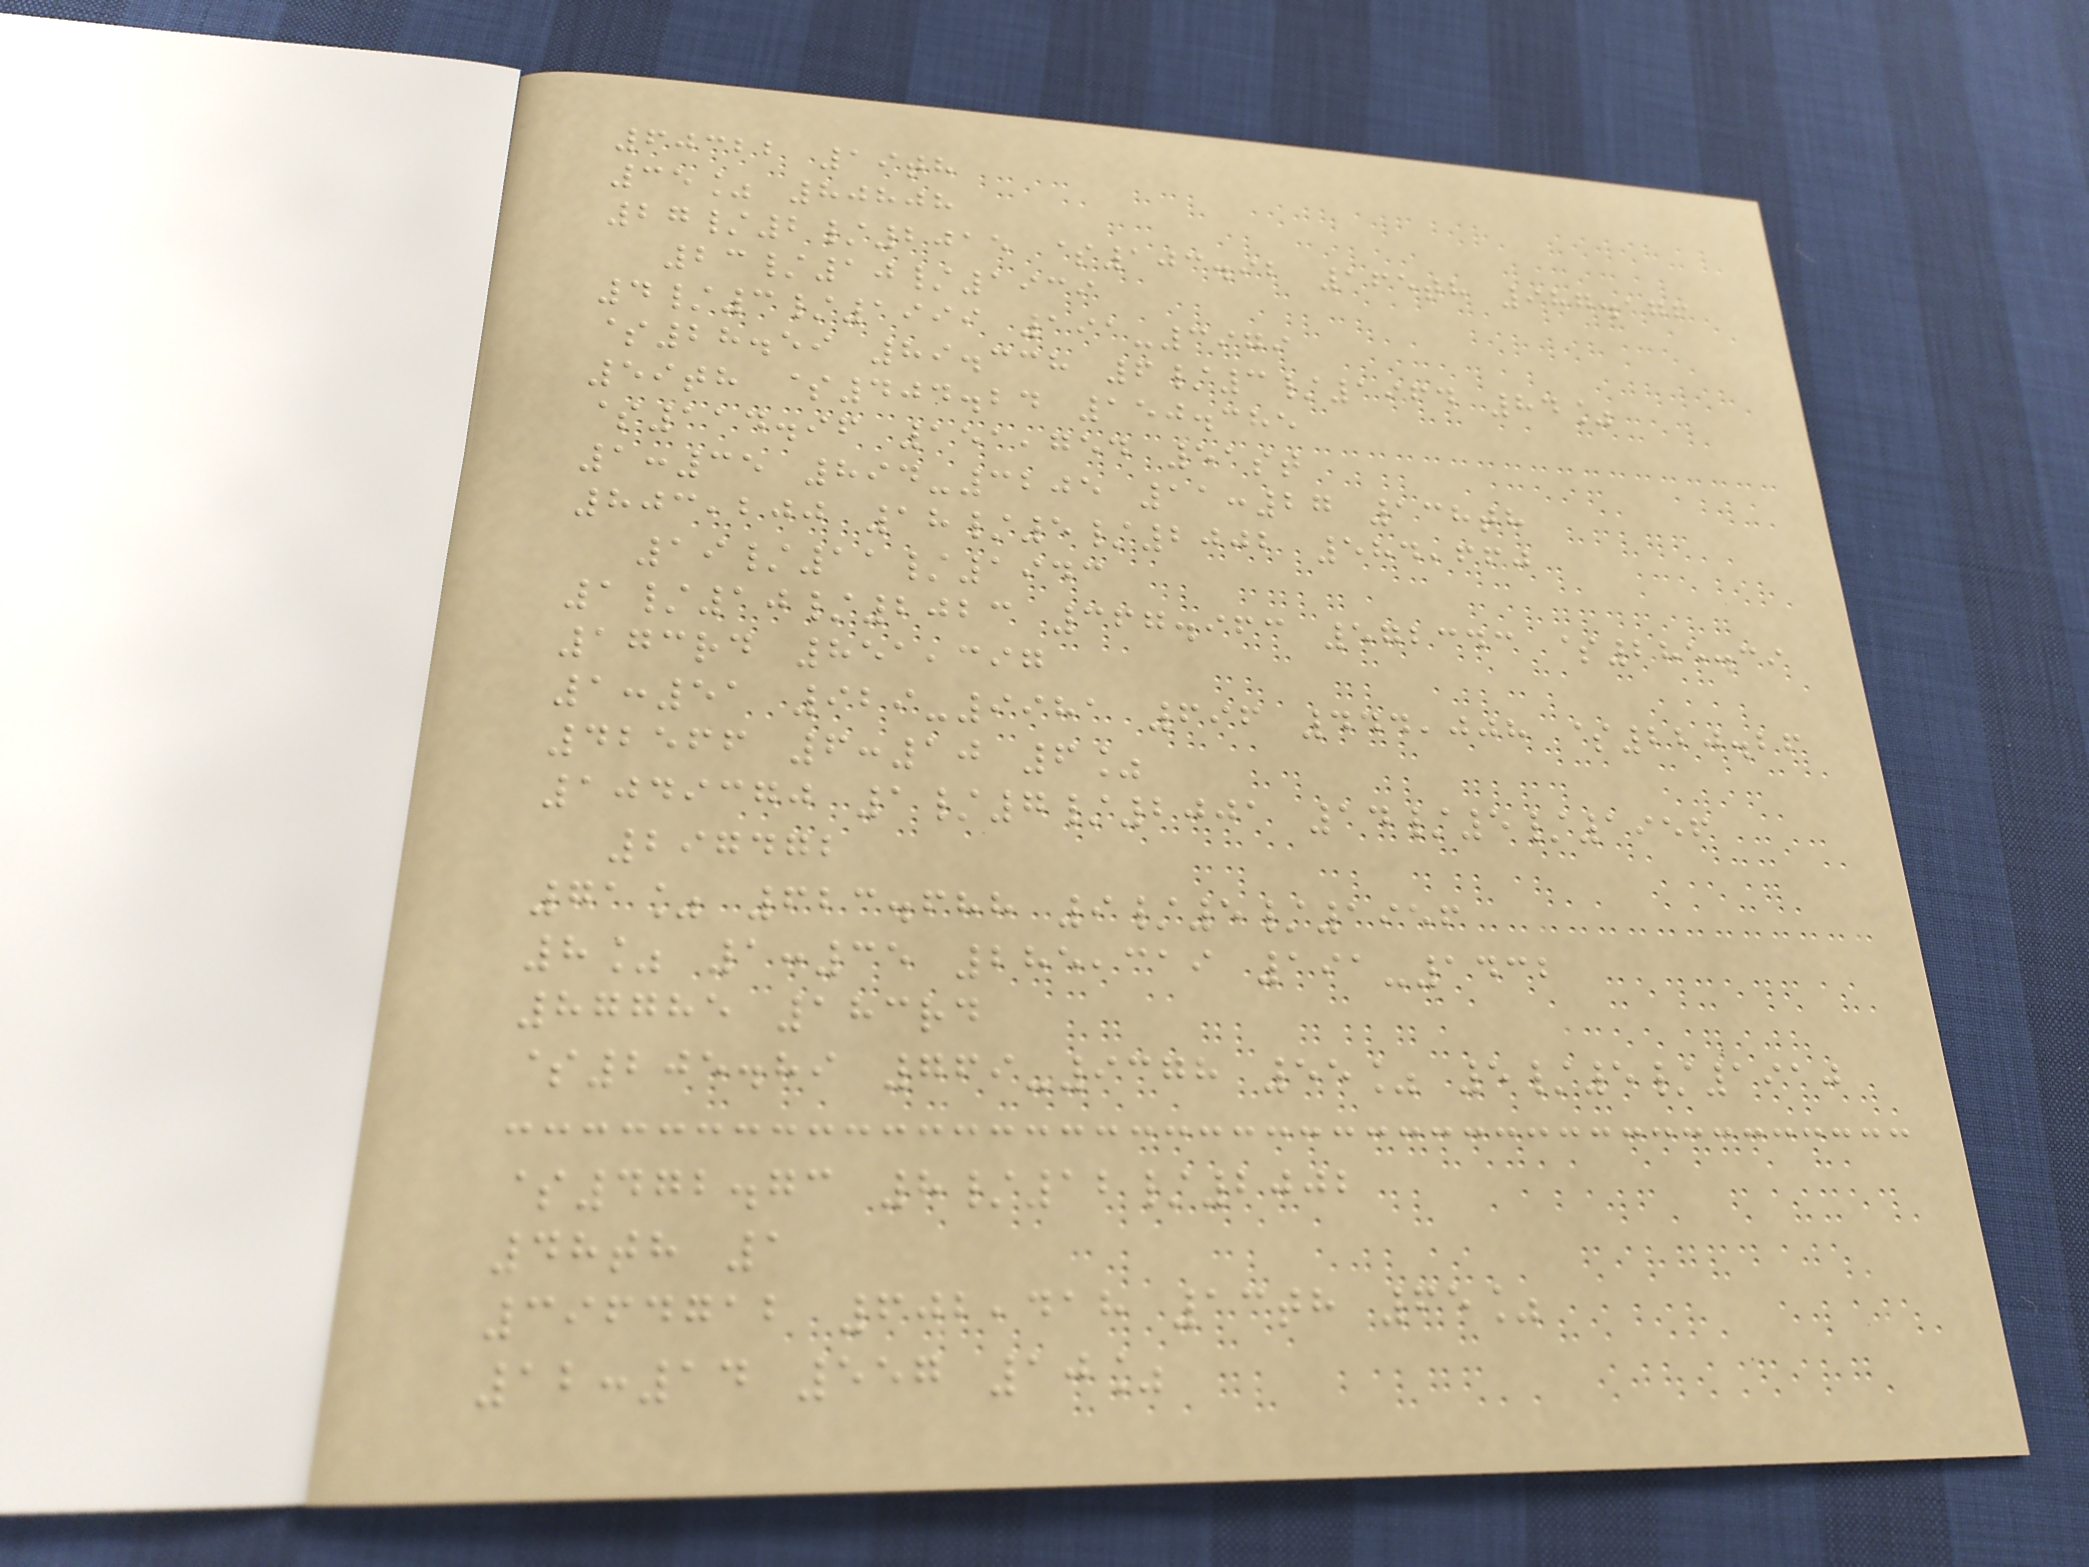60322 19th
35% 80808
27/2/2015 $103.92 165th 987.176
23/10/1939
4/3/1999 191-3979
$28.59 89.338 6/3/1964 84%
59th $404.24 150.385
$114.96 151,754 51st
1:35 894-3205 11:27 138th
803,200 18/5/2002 584,660
19/11/1943
1/10/2023 367.963 572343 $285.39
173rd 851,397
1:51 929-9981 696 444,008 $220.26
42566 6:10 6%
1049370 1/7/2001 14/5/1956
297472
71% 623.688 9/5/1956
8% 1:35 285,319 191-1432
87785 183rd
$205.89 769-9378 55% 5/5/1910
$472.73 8/12/2002
48th 1
3964712 602,418 13th 65%
12:14 557 10%
